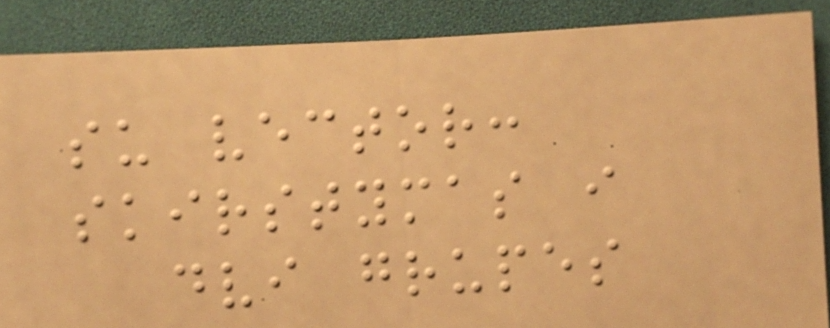su vector:
skirstymas i
dvi grupes
